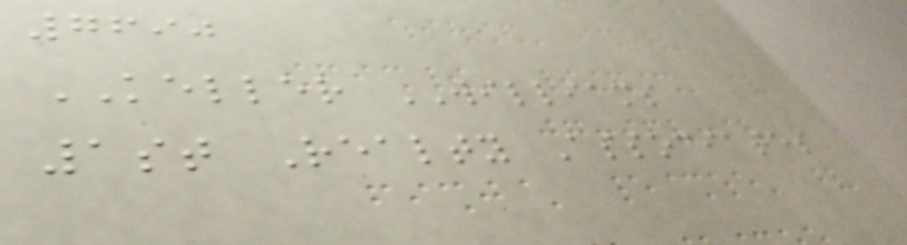7690
KELLER WILLIAMS
1st Realty Associates
